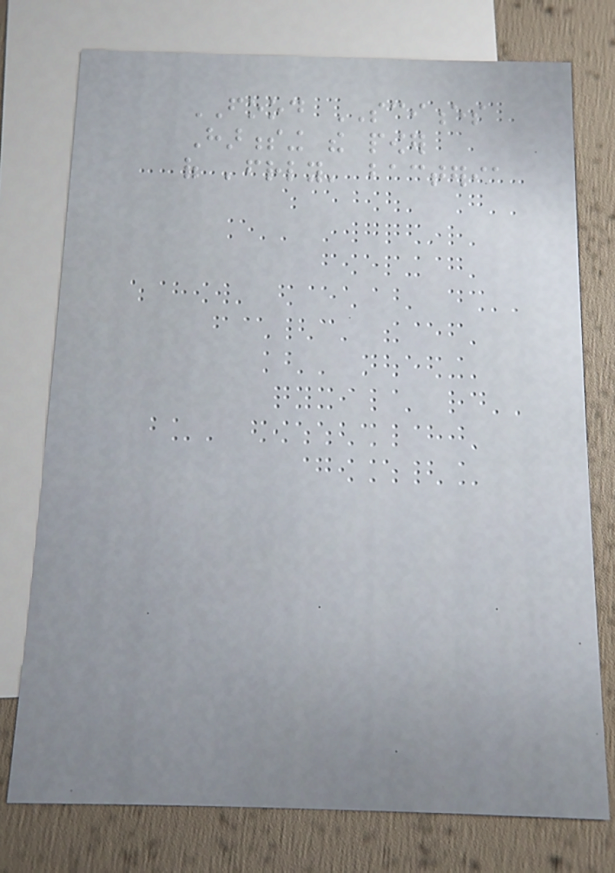FOOD SCIENCES
Harnessing the power
of 'friendly' bacteria
